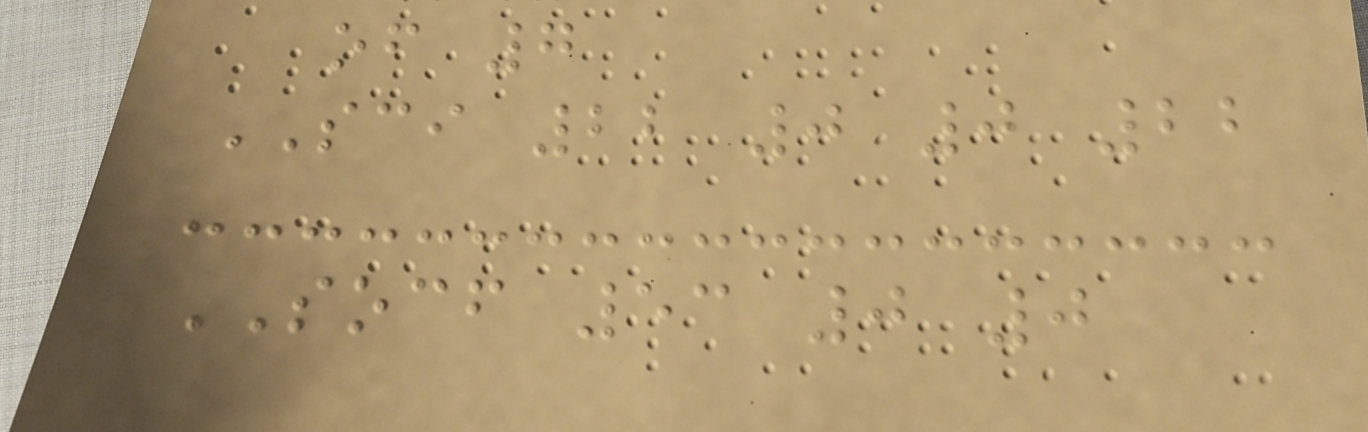of 7
SCI 22 0 0 22
SOCF 53 0 0
